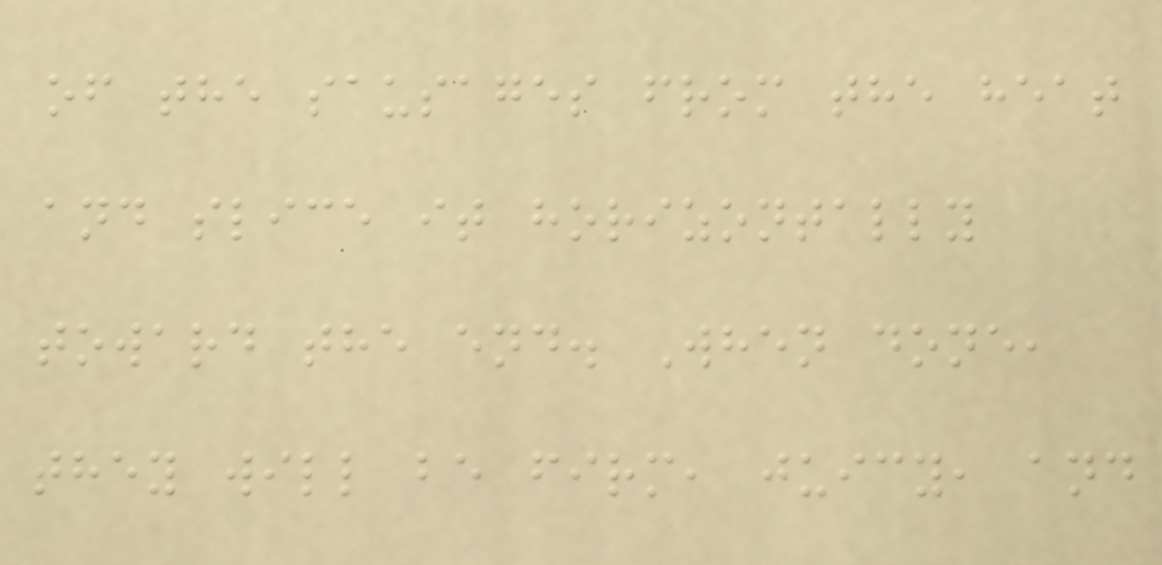of the sausages from the heat
and slice it horizontally
toward the end. When done,
they will be firm, juicy, and
